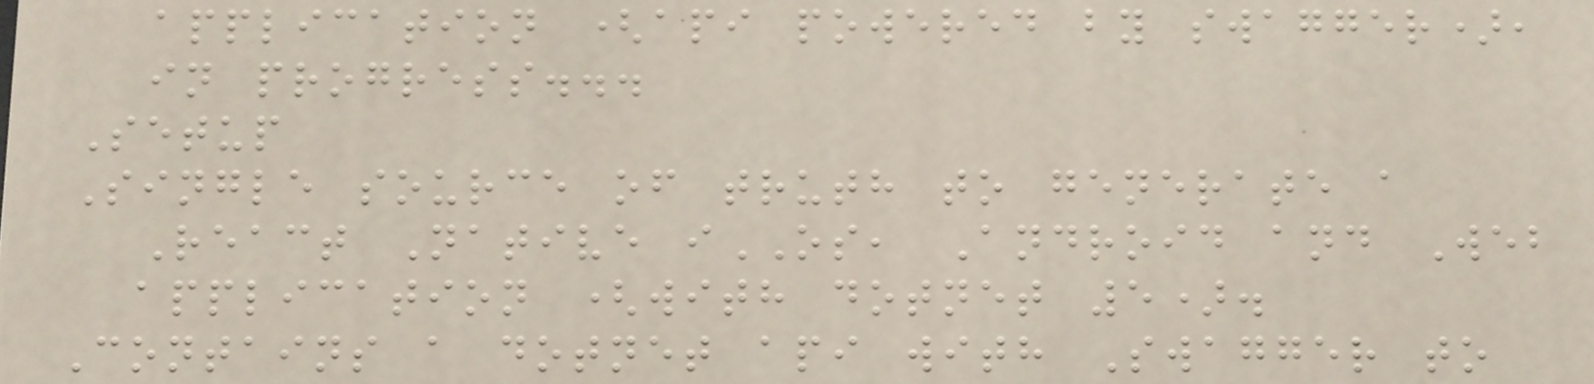application (api powered by swagger),
in progress...
Setup
Single source of truth to generate a
React Native iOS, Android and Web
application (with dotnet 5).
Contains a dotnet api with Swagger to
